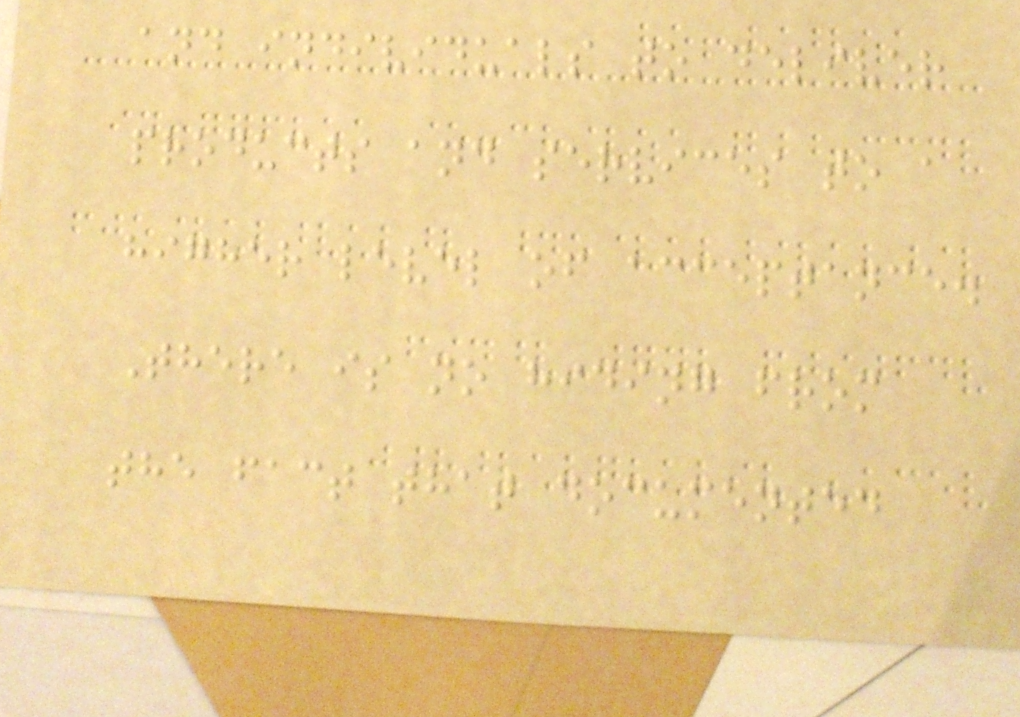and individuals to deliver
products and services to a
higher level of acceptance.
There is no hiding from
the fact that documented
